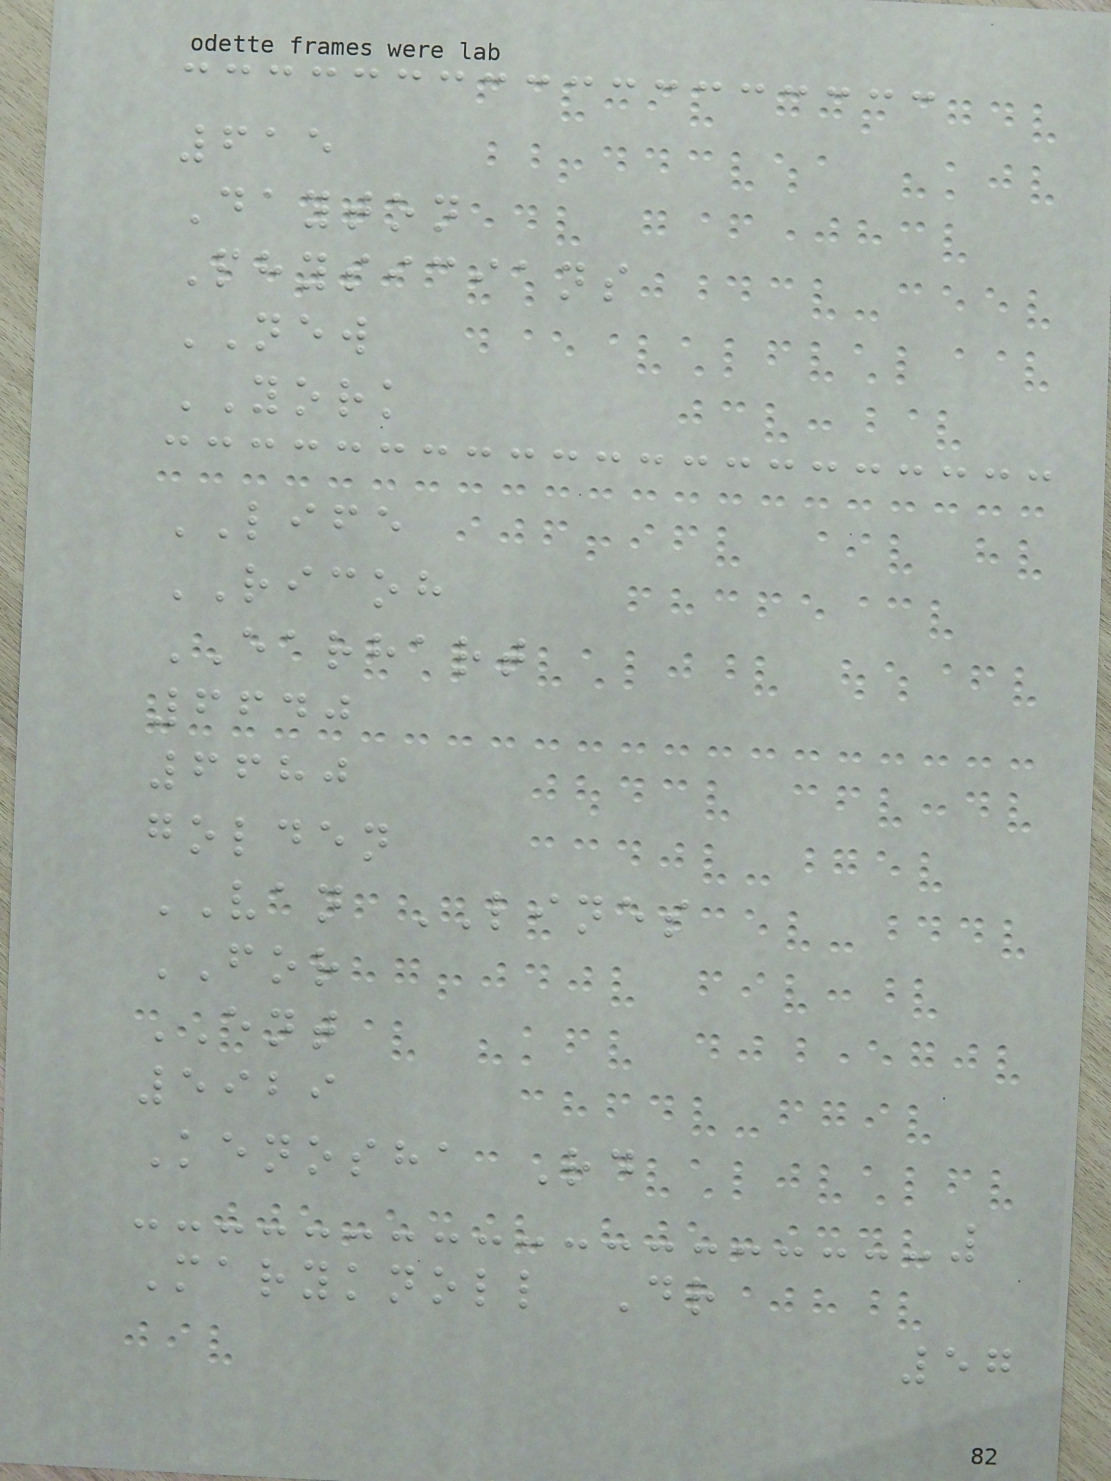615
Dayton
Physicians
NEW
YORK
LIFE
RICOH
EARHART
6640
6680
golden
VAN LINES
FOR
ENT
5929
Kenosha Rd
Maryknoll Dr
57
